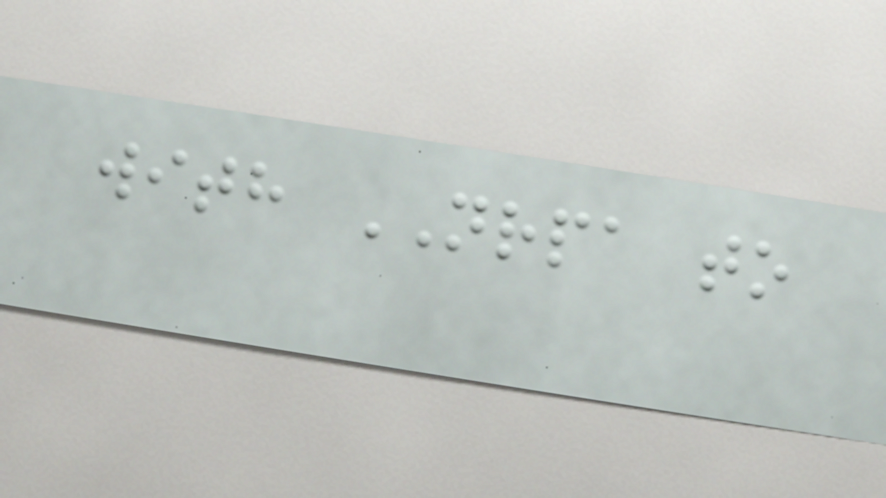with NRPA to
